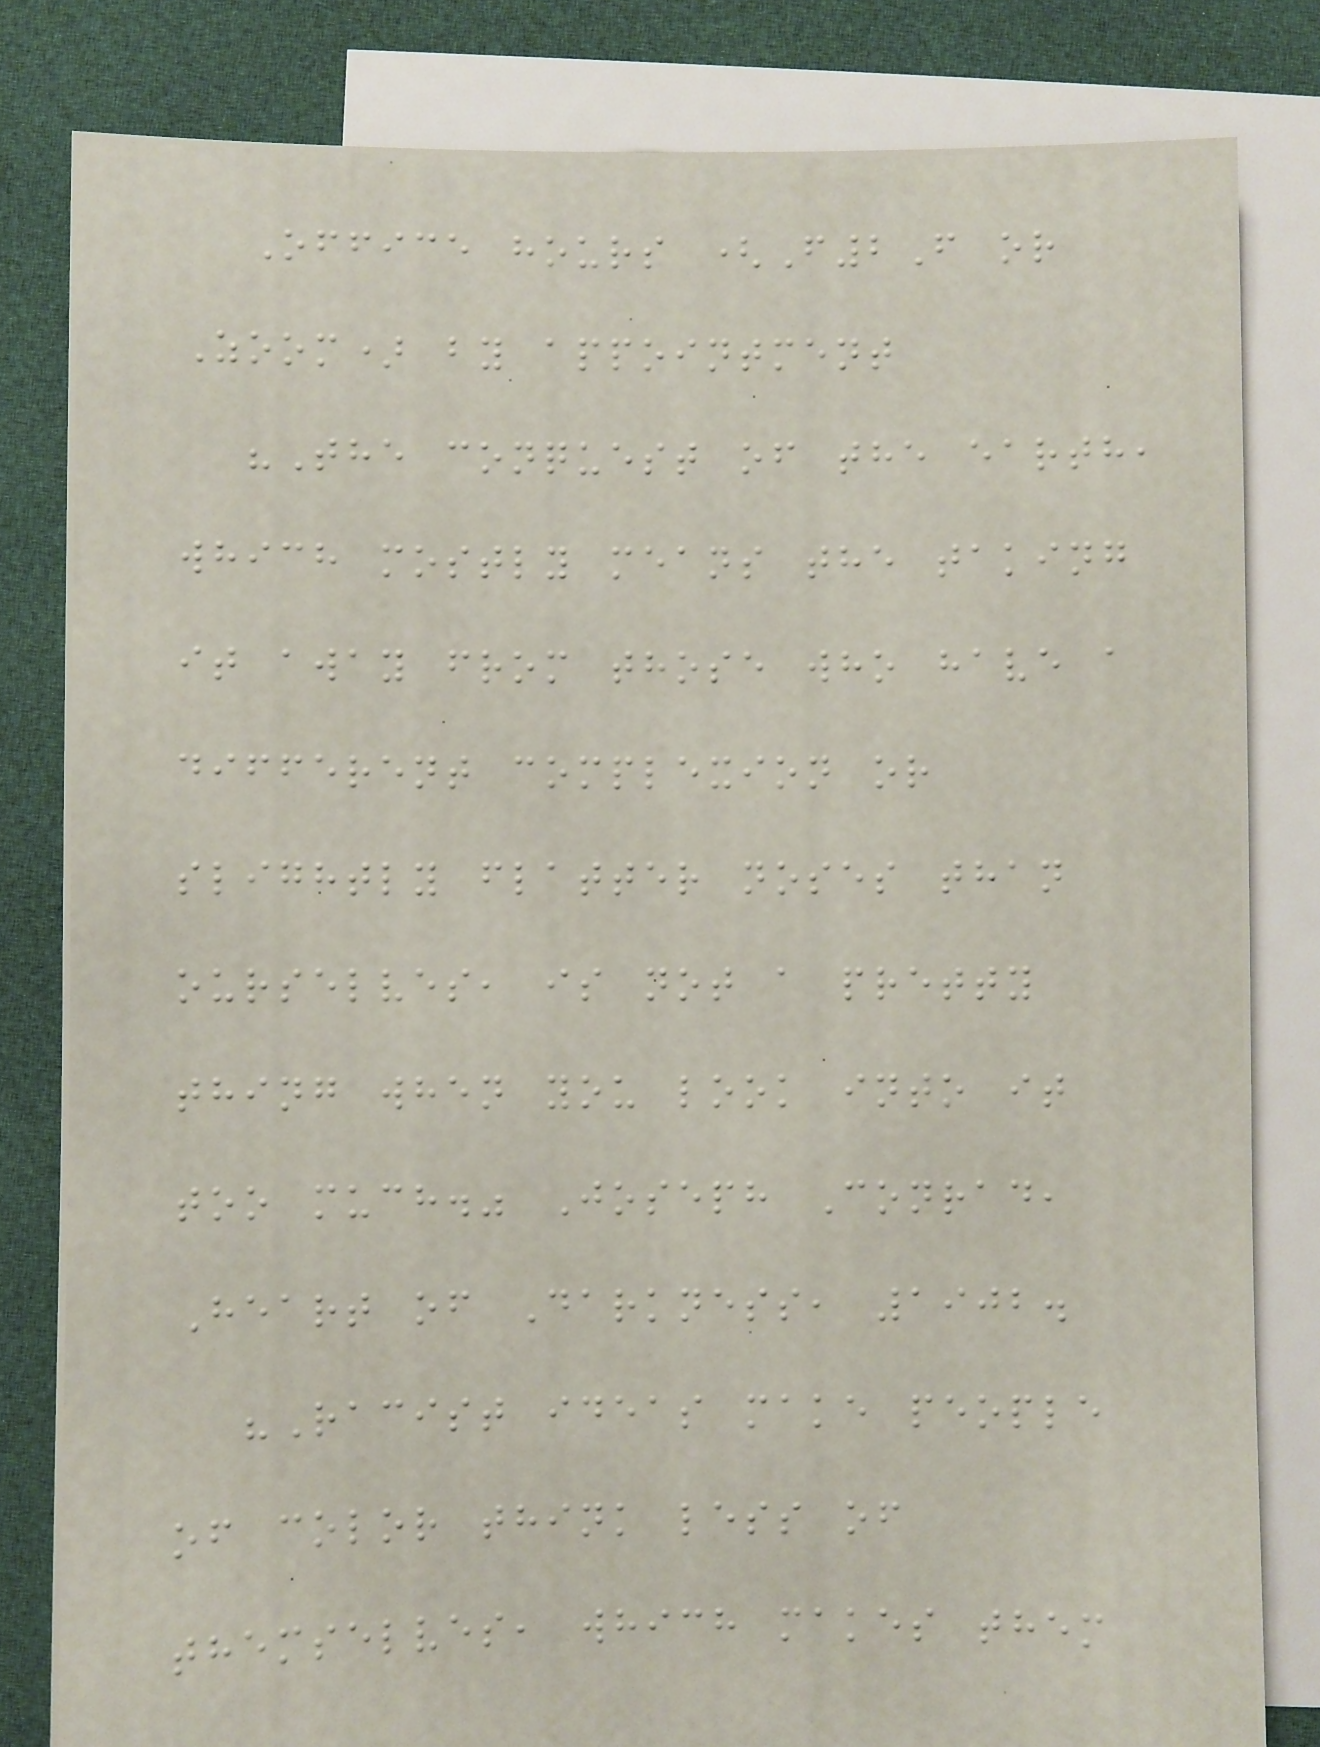Office hours (F2F or
Zoom) by appointment
"The conquest of the earth,
which mostly means the taking
it away from those who have a
different complexion or
slightly flatter noses than
ourselves, is not a pretty
thing when you look into it
too much." Joseph Conrad,
Heart of Darkness, 1902.
"Racist ideas make people
of color think less of
themselves, which makes them
